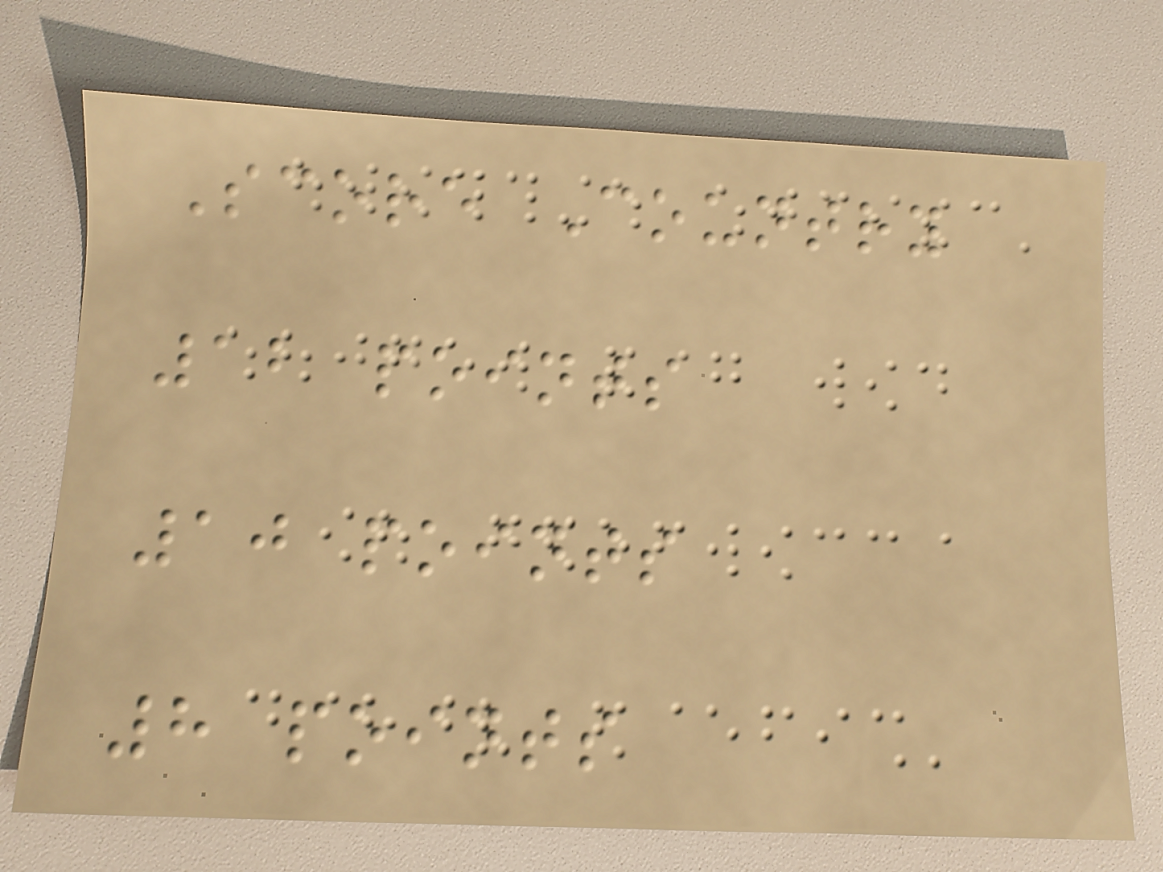Score Country
12 points
10 points
8 points
